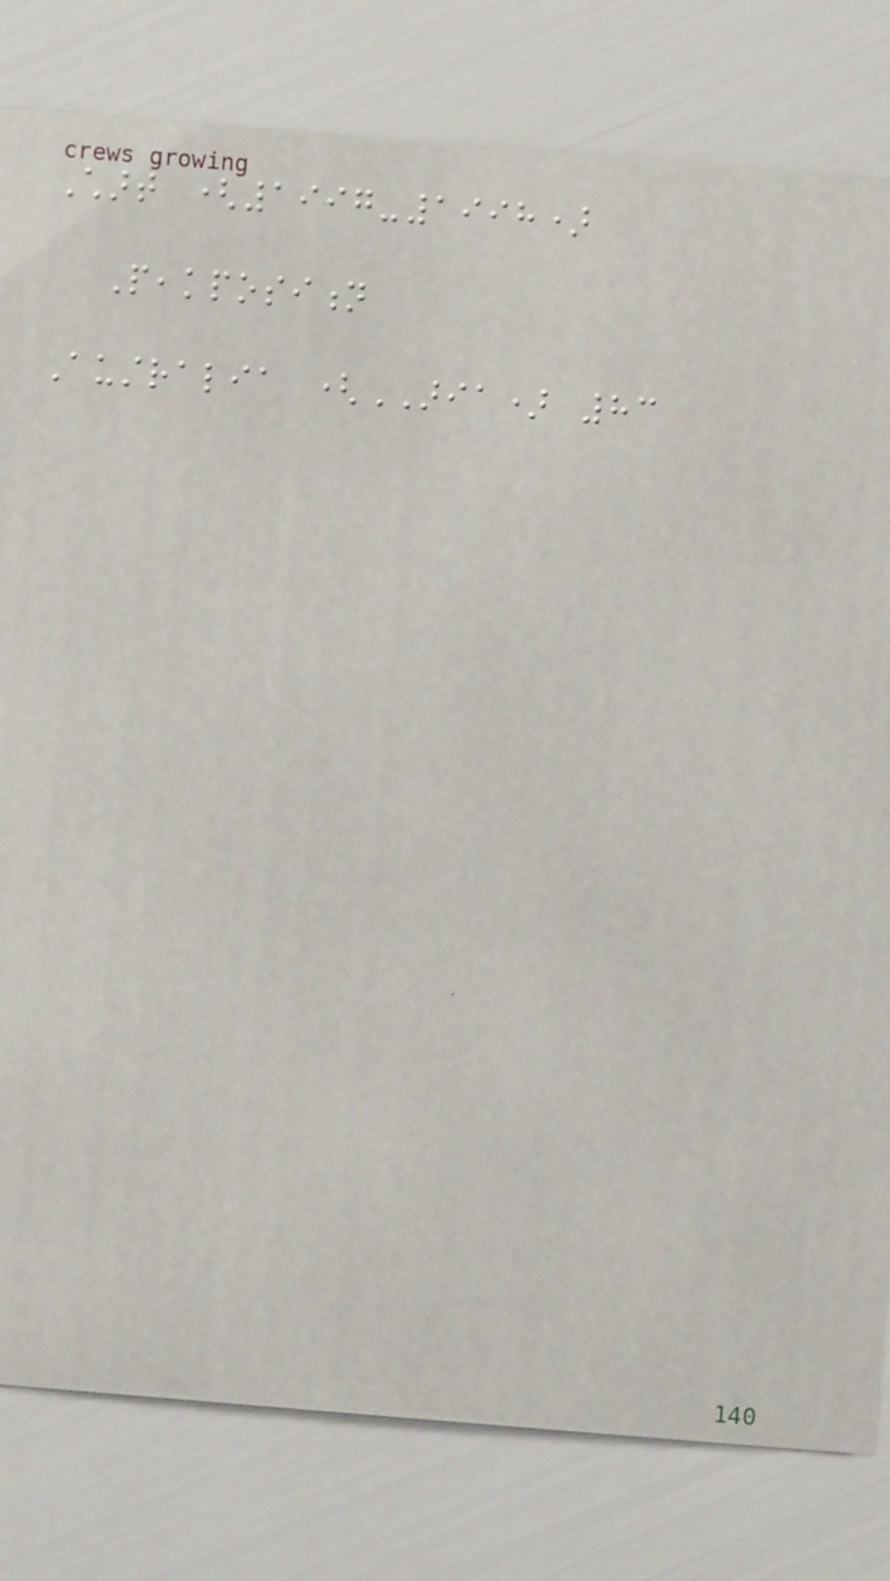Chart (1997-1998)
Peakposition
Australia (ARIA) 83
